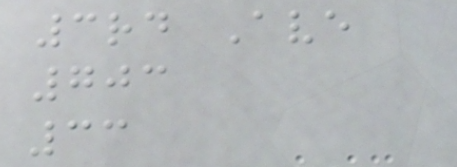3rd Ave
703
33
